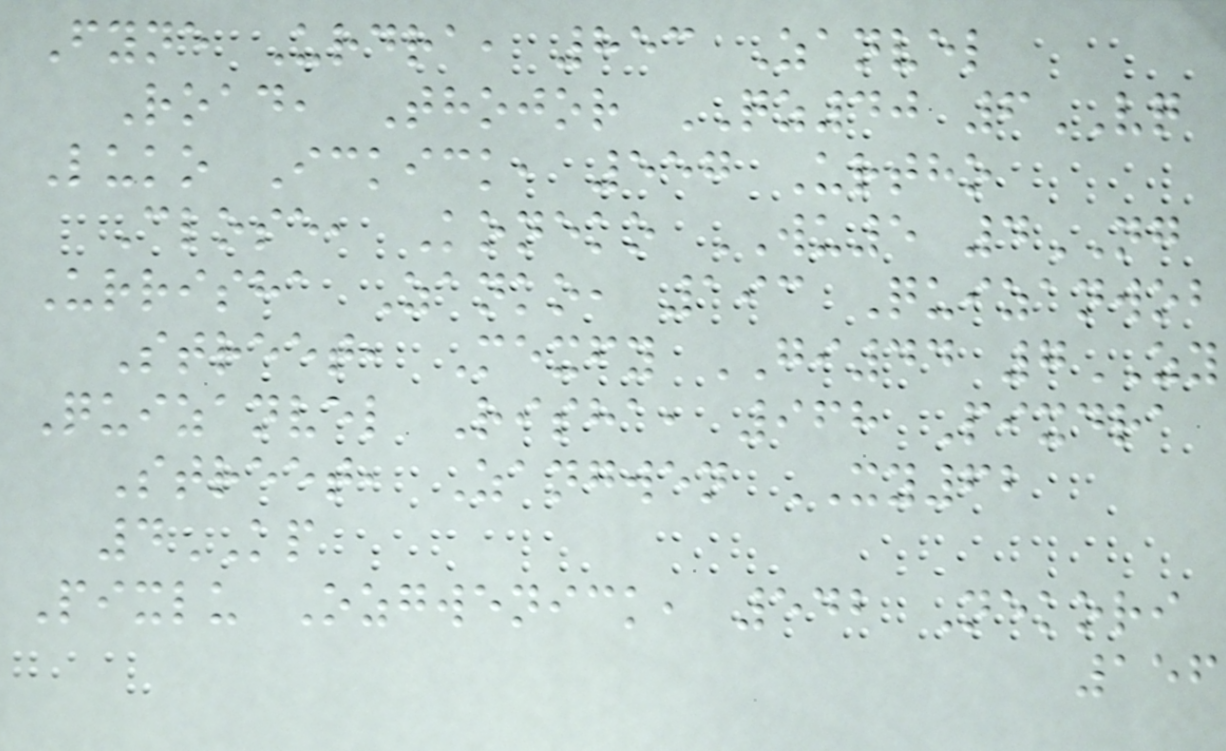Fyne Urdra, 853 Zanvel
Road, Thojor QZ40 6VQ
Luko Ickick, 557 Urtho
Close, Koneko WU5 4NG
Urrisha Zanko, 193 Quizanwob
Street, Mexfy GI44 7ZY
Quizanvel Risha, 968 Pixdra
Street, Zangwen XY62
4KP
Pixlu Ozgwenick, 542 Nekori
156
